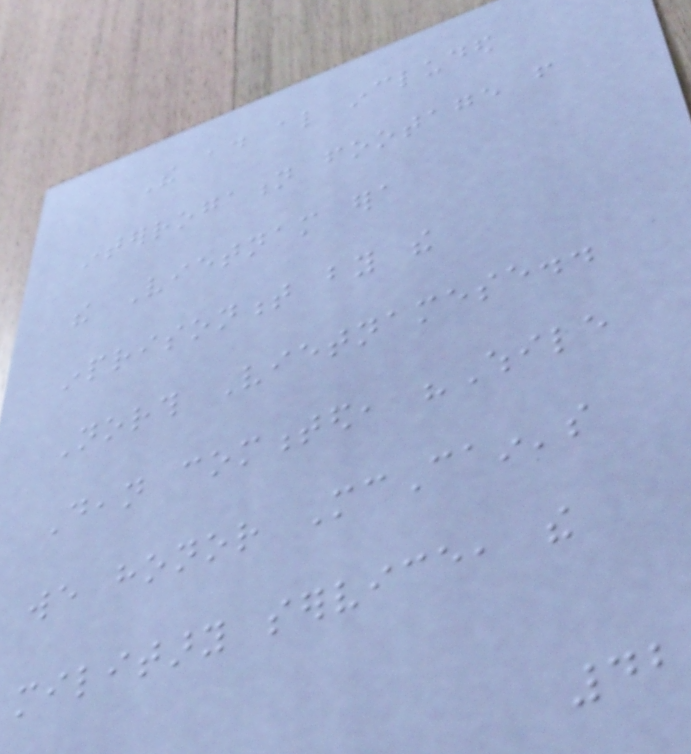The ad also included
interrogation footage from
the Vietnam era
inprisonment by the
North Vietnamese..
Dean commented, "While
we honor McCain's
military service, the
42
